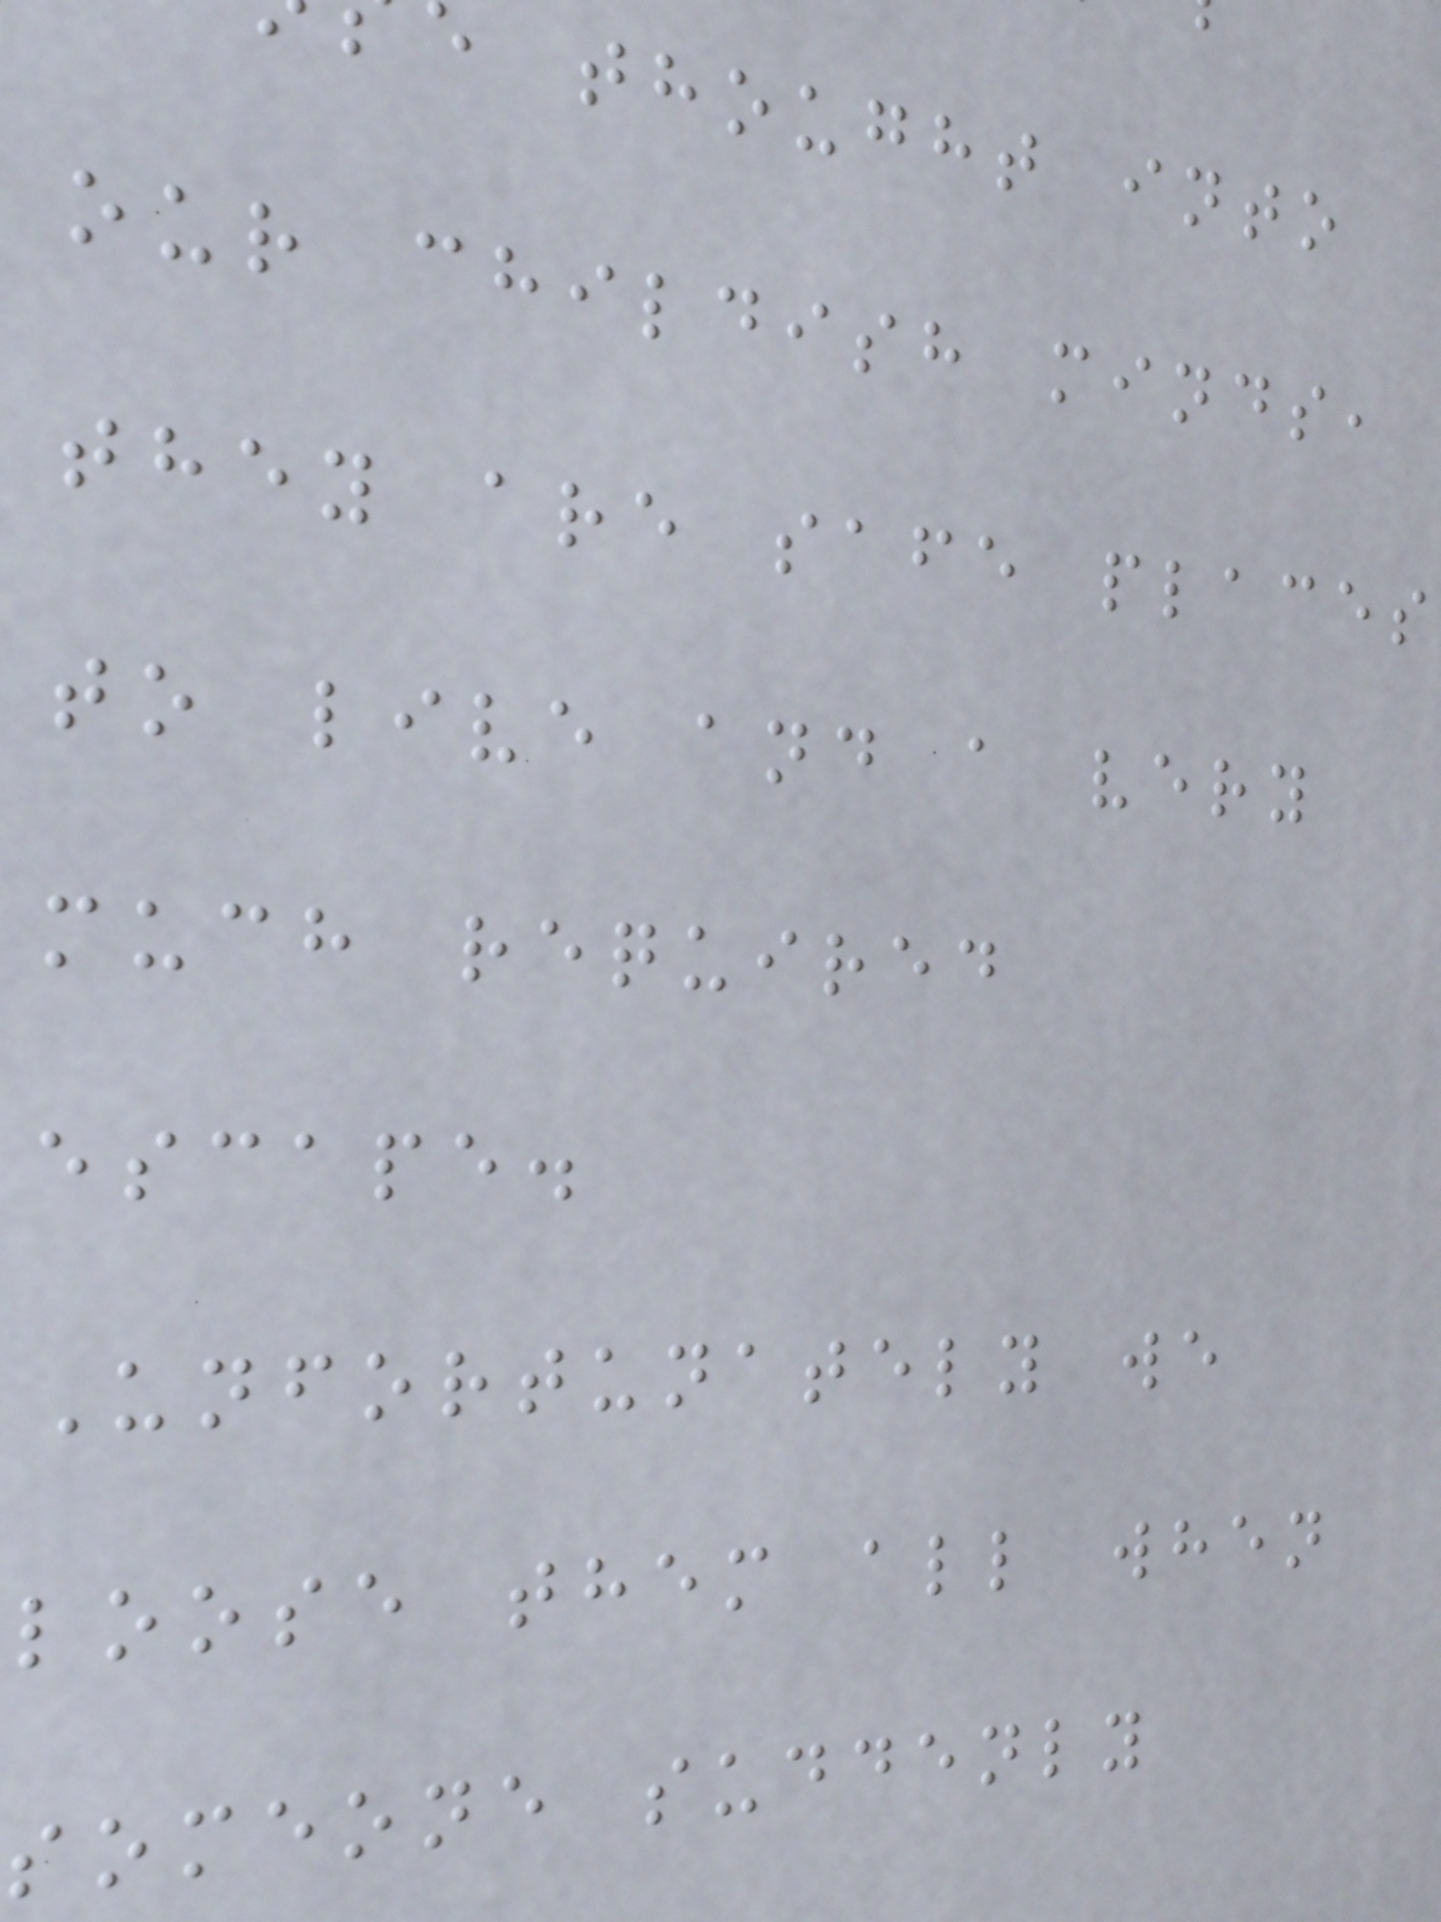thought into
our childish minds,
they are safe places
to live and a very
much required
escape.
Unfortunately we
loose them all when
someone suddenly
